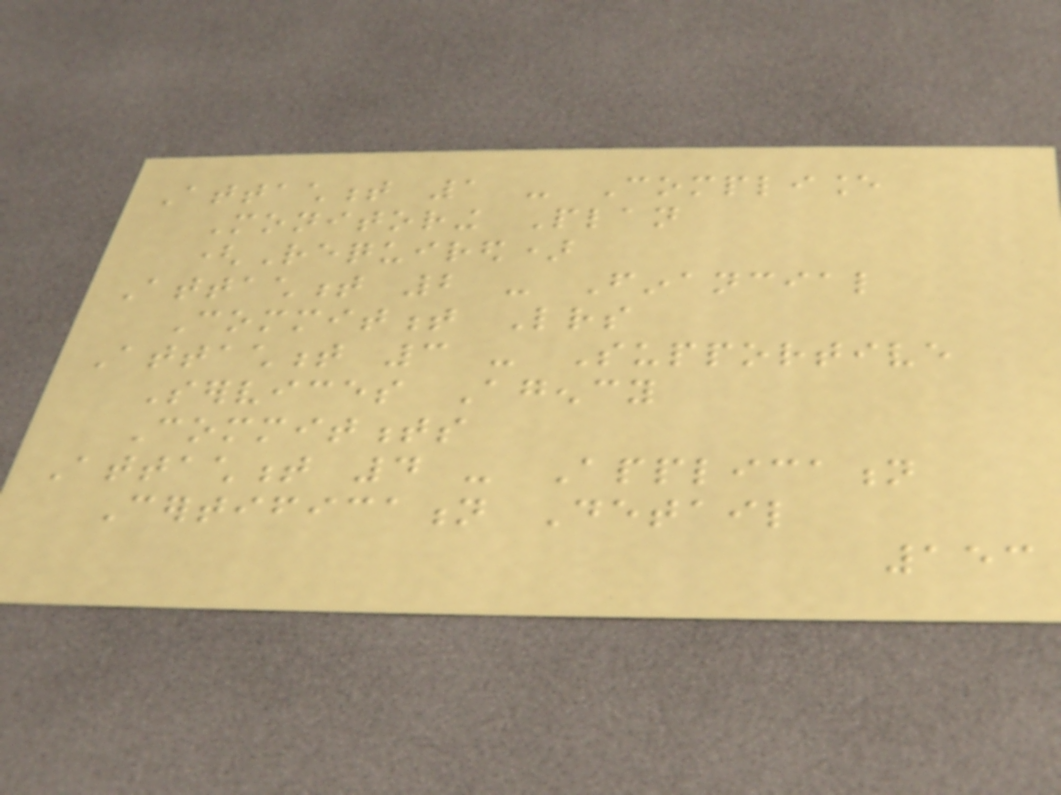Attachment 1 - Compliance
Monitoring Plan
(Required)
Attachment 2 - Financial
Commitment Letters
Attachment 3 - Supportive
Services Agency
Commitments
Attachment 4 - Application
Certification Detail
153
